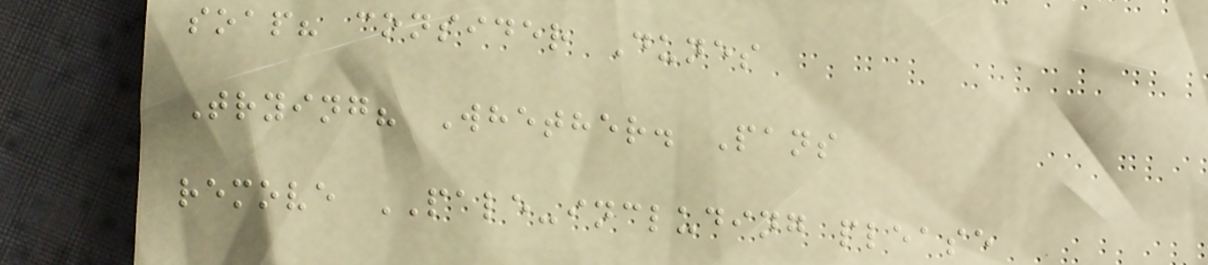soap? consider Dunes
Trying? Whether. Pans
remove PALE-including please
